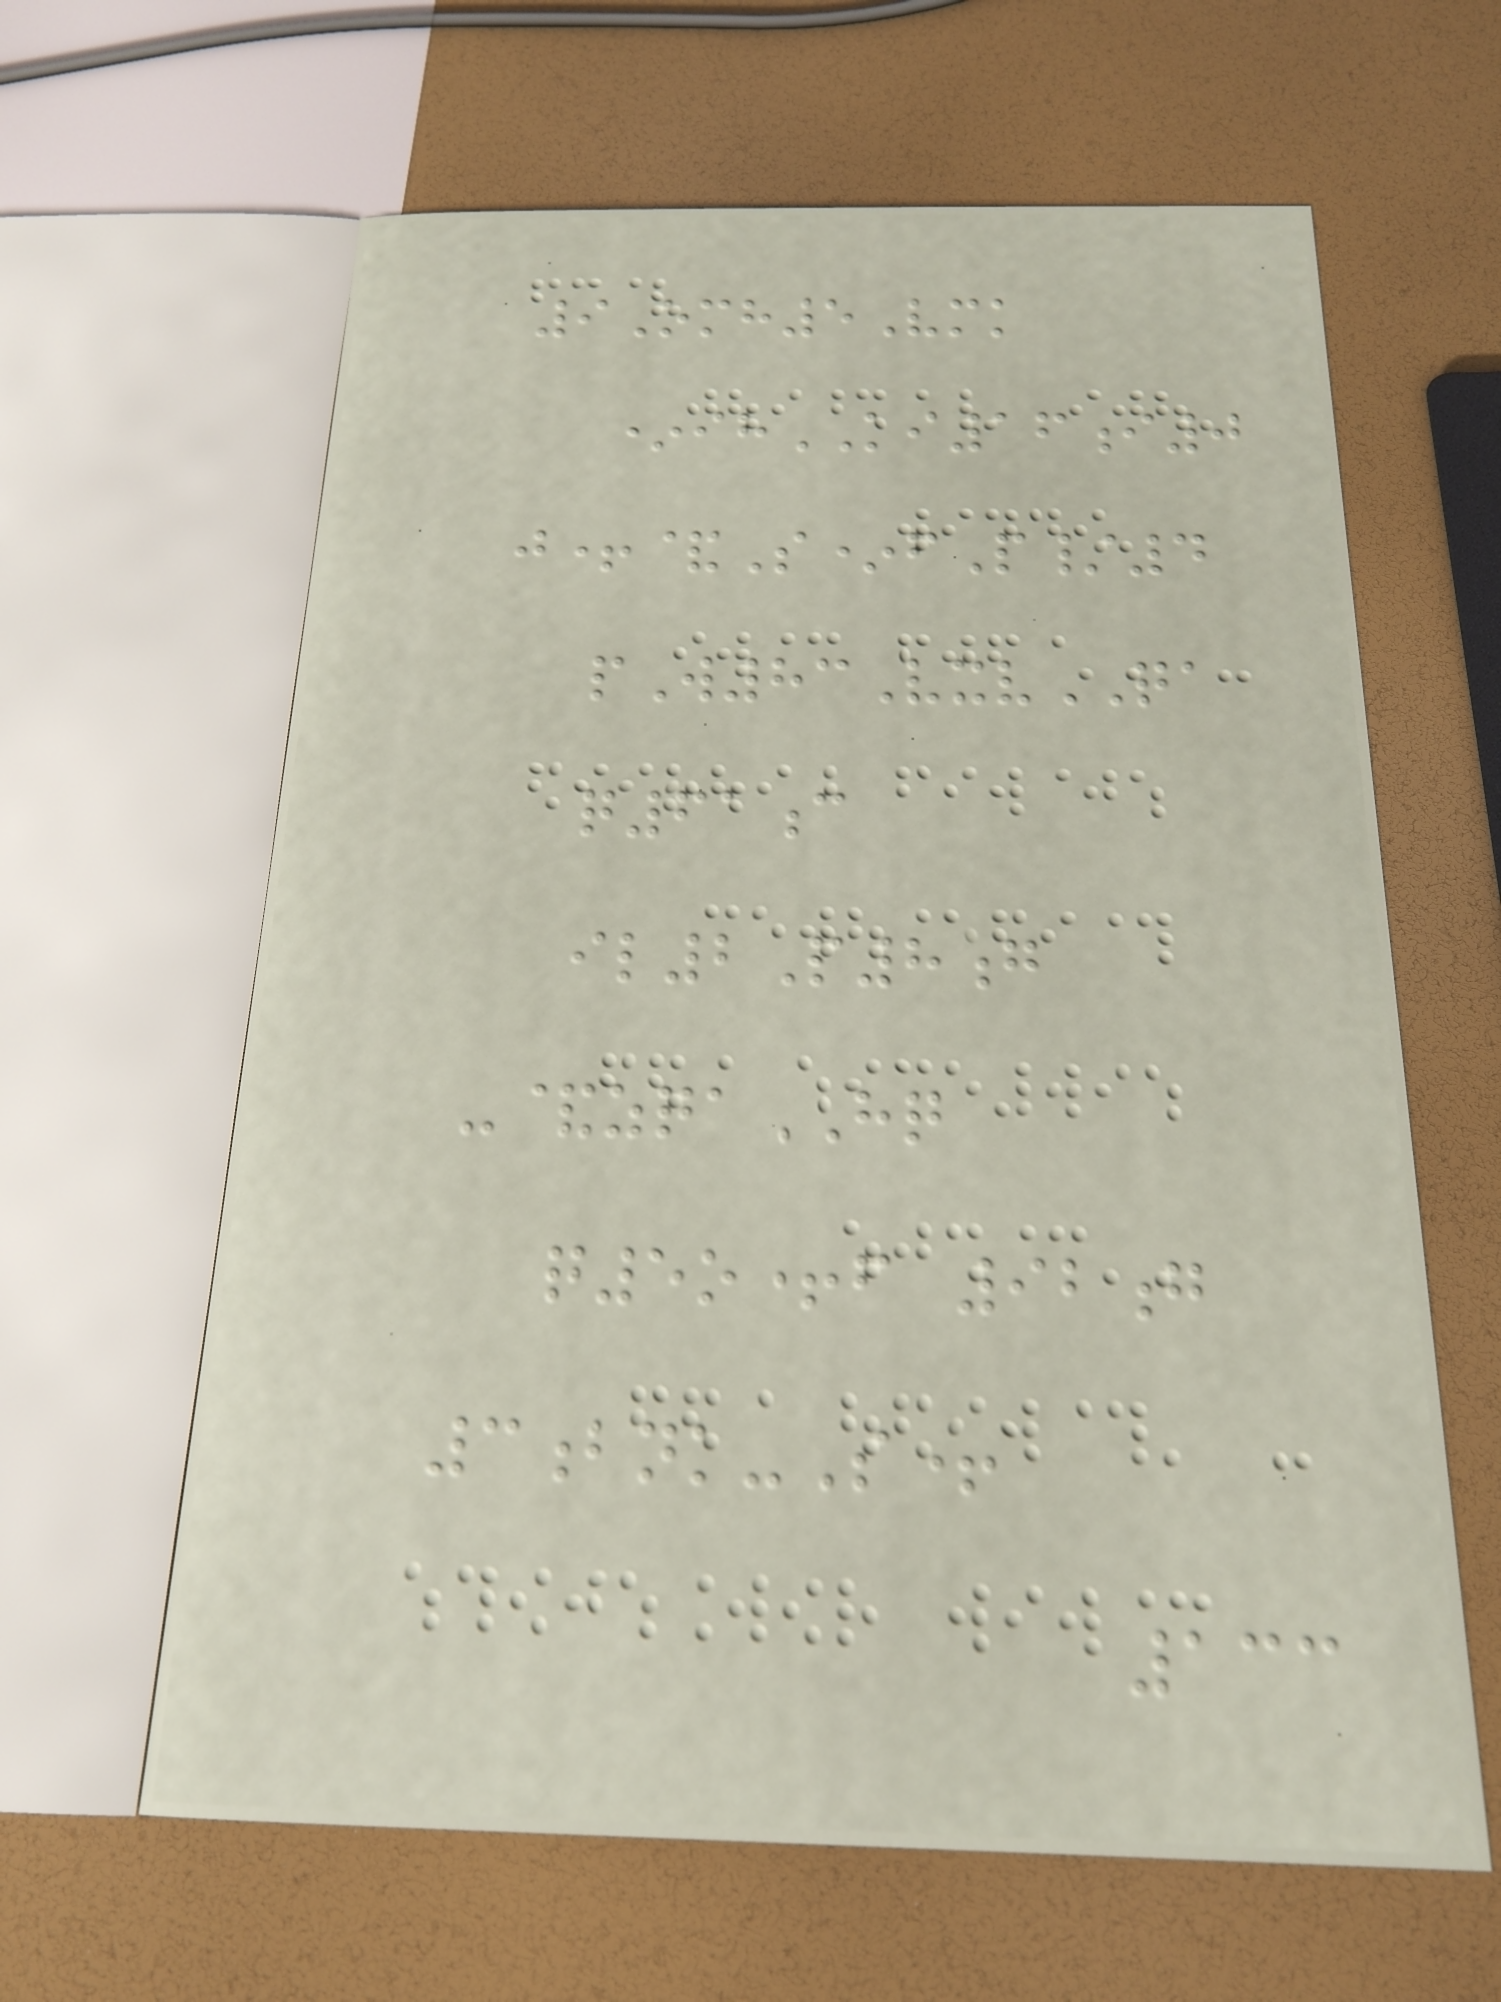9Omh5Vmk
*ihKI16i0
j+&S*fP/4
pW83VxvQA
q61c
il2P8g
-&zqaHQ
q5o+f 92g
3bnk-S+
133
